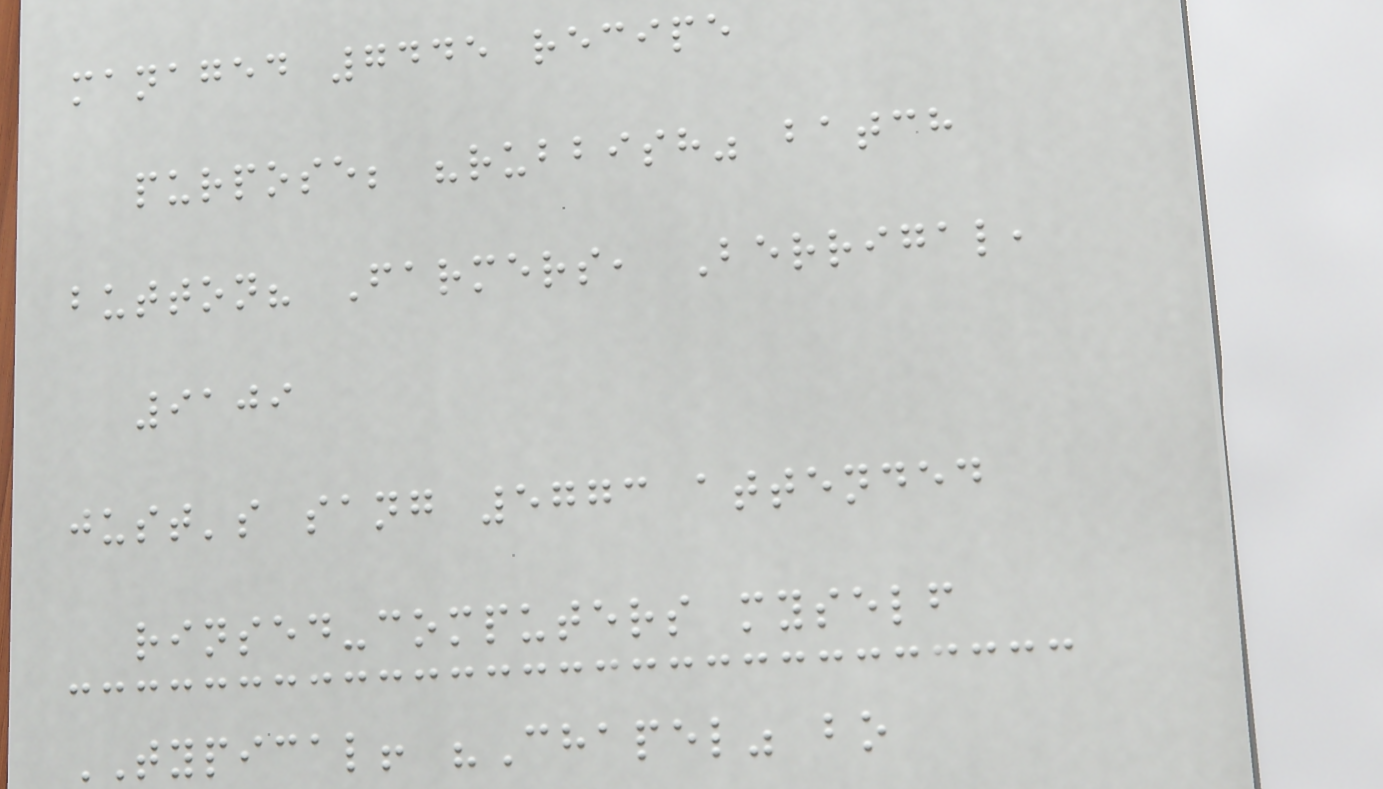managed 7445 recipe
purpose; "rubbish" batch
button? Farmers, Berrigal,
9109
just's sang 5773 attended
rinsed-computers myself
TYPICAL! "Chapel" bo
